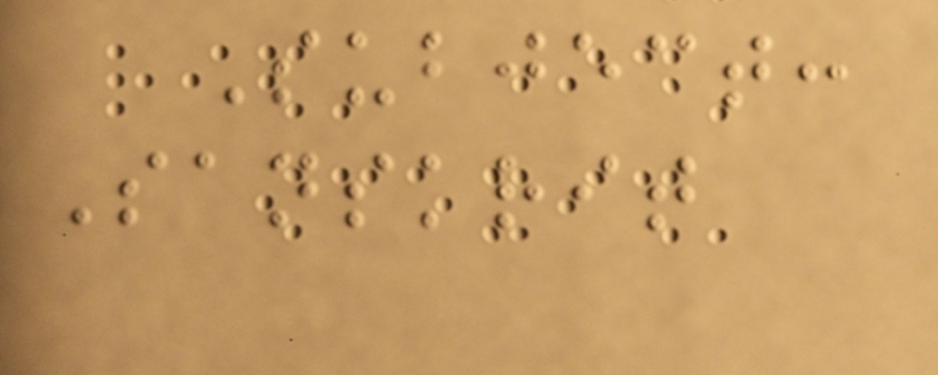Subject:
Sanskrit
